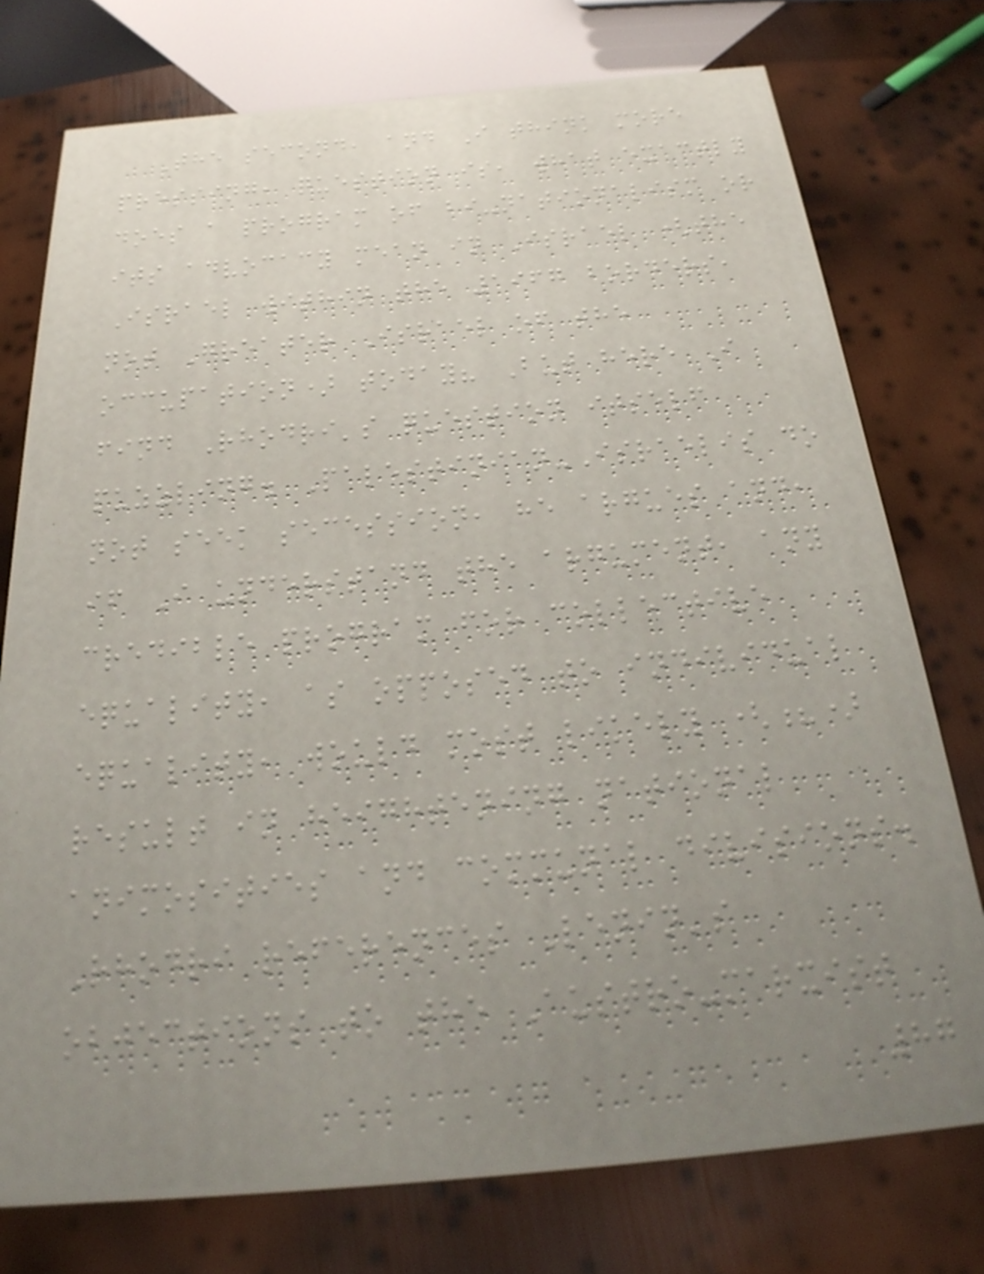The second, and I think more
pressing, question is, what exactly
does a program of bi-nationalism or
its advocacy mean in Israel (the
Israel within the 1967 borders,
not Greater Israel of the
occupation) today? But here I
find Rhodri's question itself
puzzling. Palestinian-Israelis do
not seek secession, he argues and,
if I understand the argument, any
credible program for collective
equality, as opposed to individual
equality, would most likely (?)
result in heightening national
animosities and communal divisions.
Rhodri references Lenin's
objections to the Austro-marxist
87
